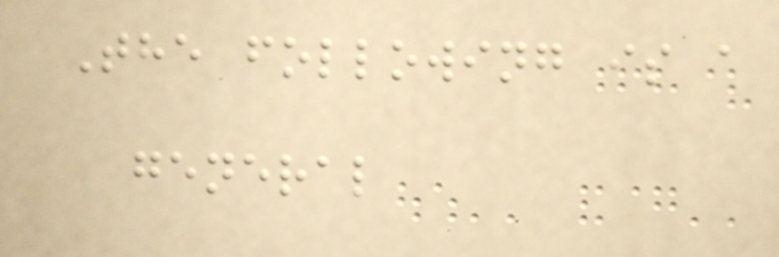The following is a
general
